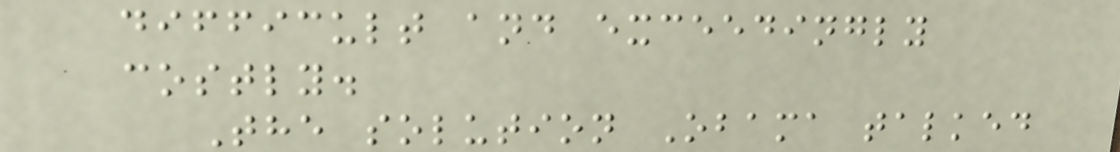difficult and exceedingly
costly.
The solution Obama talked
